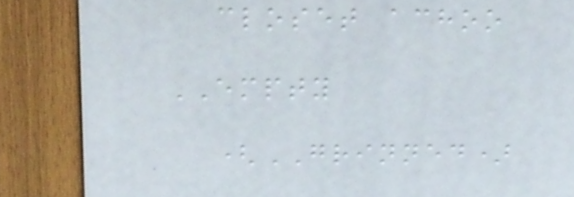closet achoo
EMPTY
(GRINNED)
